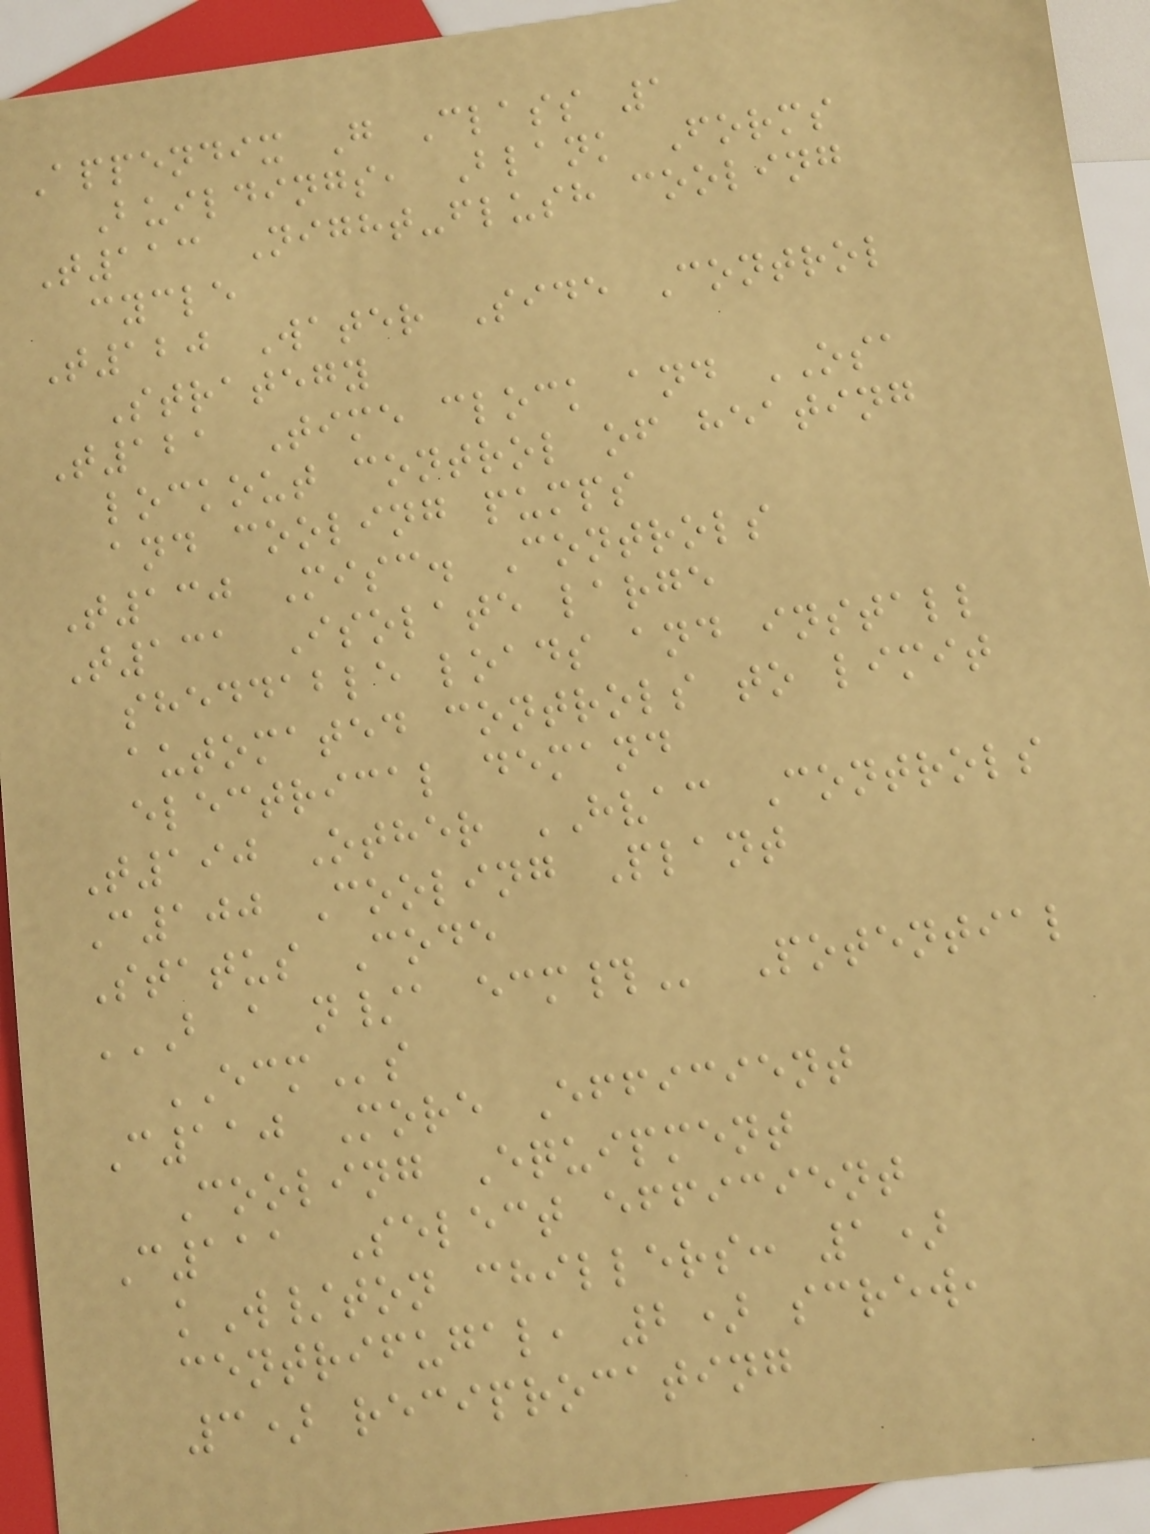Appendix G Class 1
Buildings, Blank Forms
T113 Night-flush cooling
cycle
T120 Water Side Control
Strategy
T121 Time clock and OSA
lockout control of heating
and cooling pumps
T130 Misc. Controls
T131 Isolate large
sheddable loads and install
automated controls to limit
electrical demand
T190 Other HVAC Controls
C100 Cooling Plant
Status Code
B A N/A ECM# Potential
ECMs
C110 More Efficient
Cooling Equipment
C111 Select efficient
kW/ton chillers: 1)
centrifugal, 2) screw,
3) reciprocating
